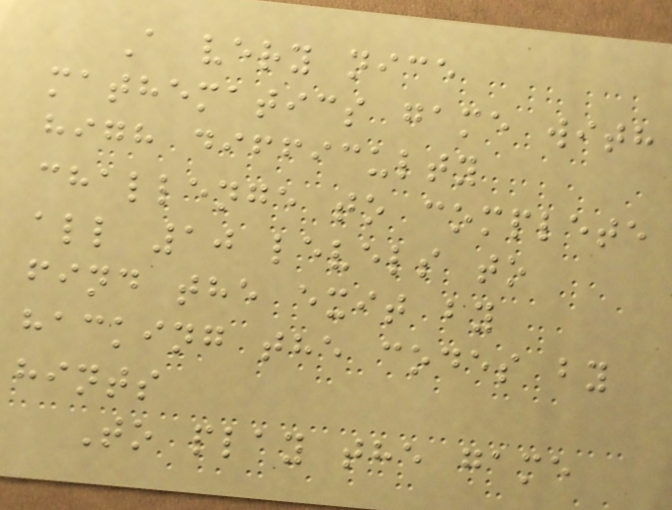A very nice
mathematics game with
high difficulty
challenge to complete
all 10 levels to
find the exit by
hacking the codes by
hints
To play the game
